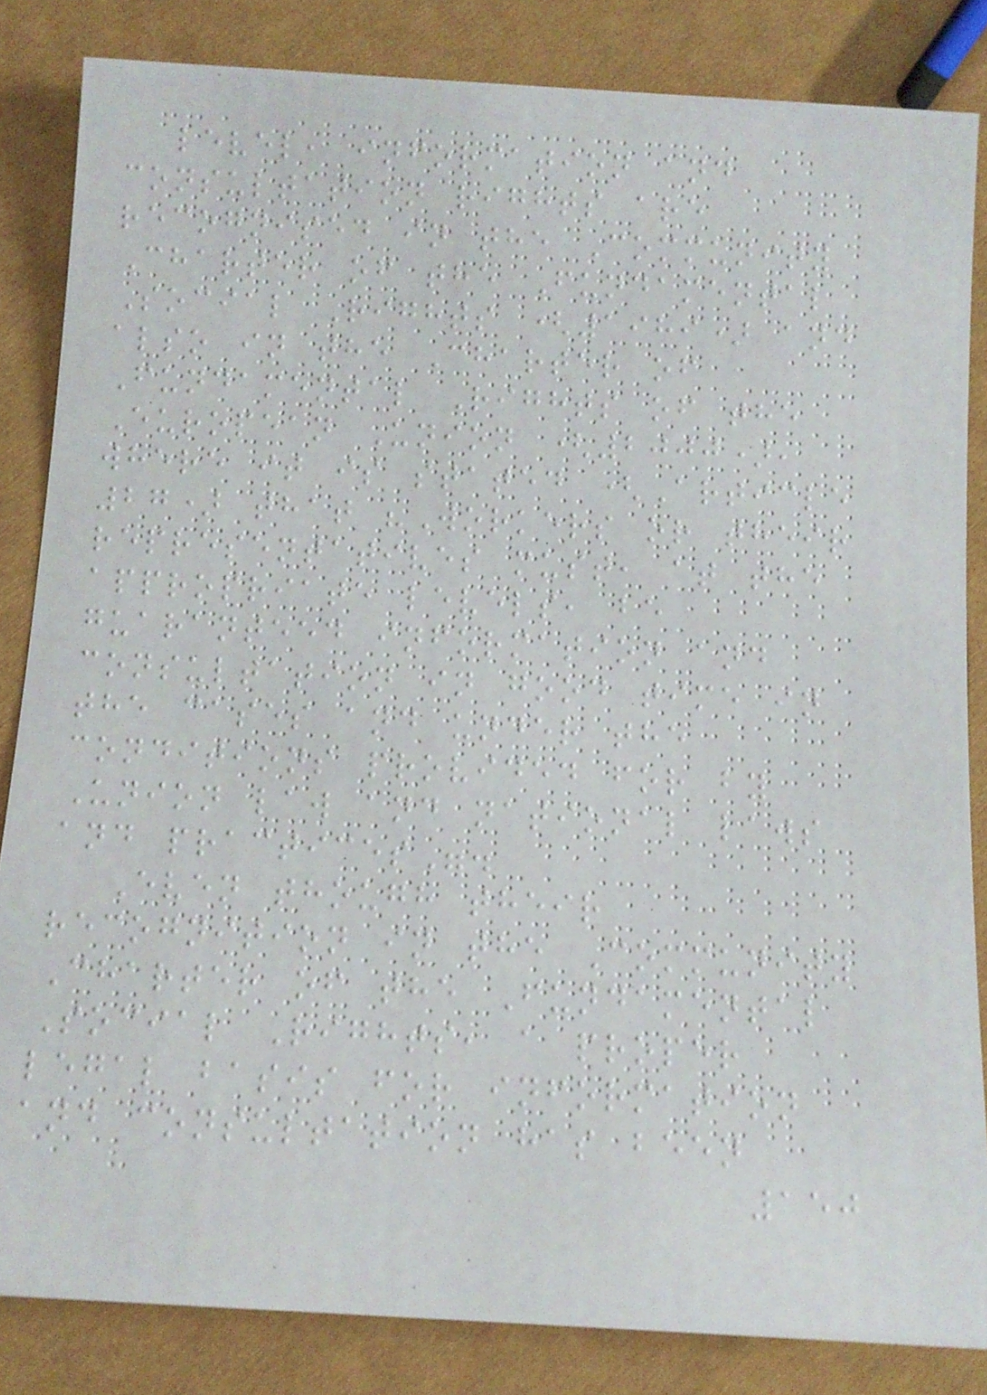level, information and
consultation rights are
recognised in the Community
Charter of the Fundamental
Social Rights (1989) and
also in the Charter of
Fundamental Rights of the
European Union (2000),
where it is stated (Article
27) that "Workers or their
representatives must, at the
appropriate levels, be
guaranteed information and
consultation in good time in
the cases and under the
conditions provided for by
Union law and national laws
and practices".
Even though their
recognition in the Community
Charter of the Fundamental
Social Rights, a proper
legal basis for information
and consultation has been
150
